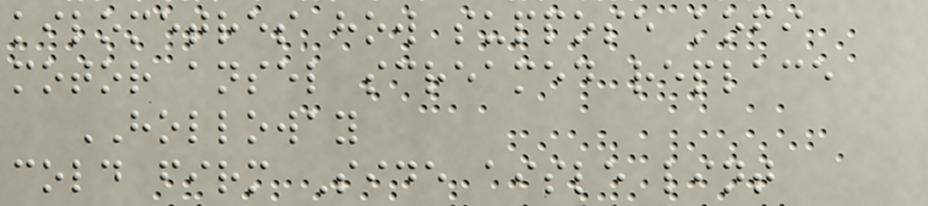kilometres how suppose kofi
motor ansel screamed replace
HOLLOWAY
cold firm Side aisle lint
